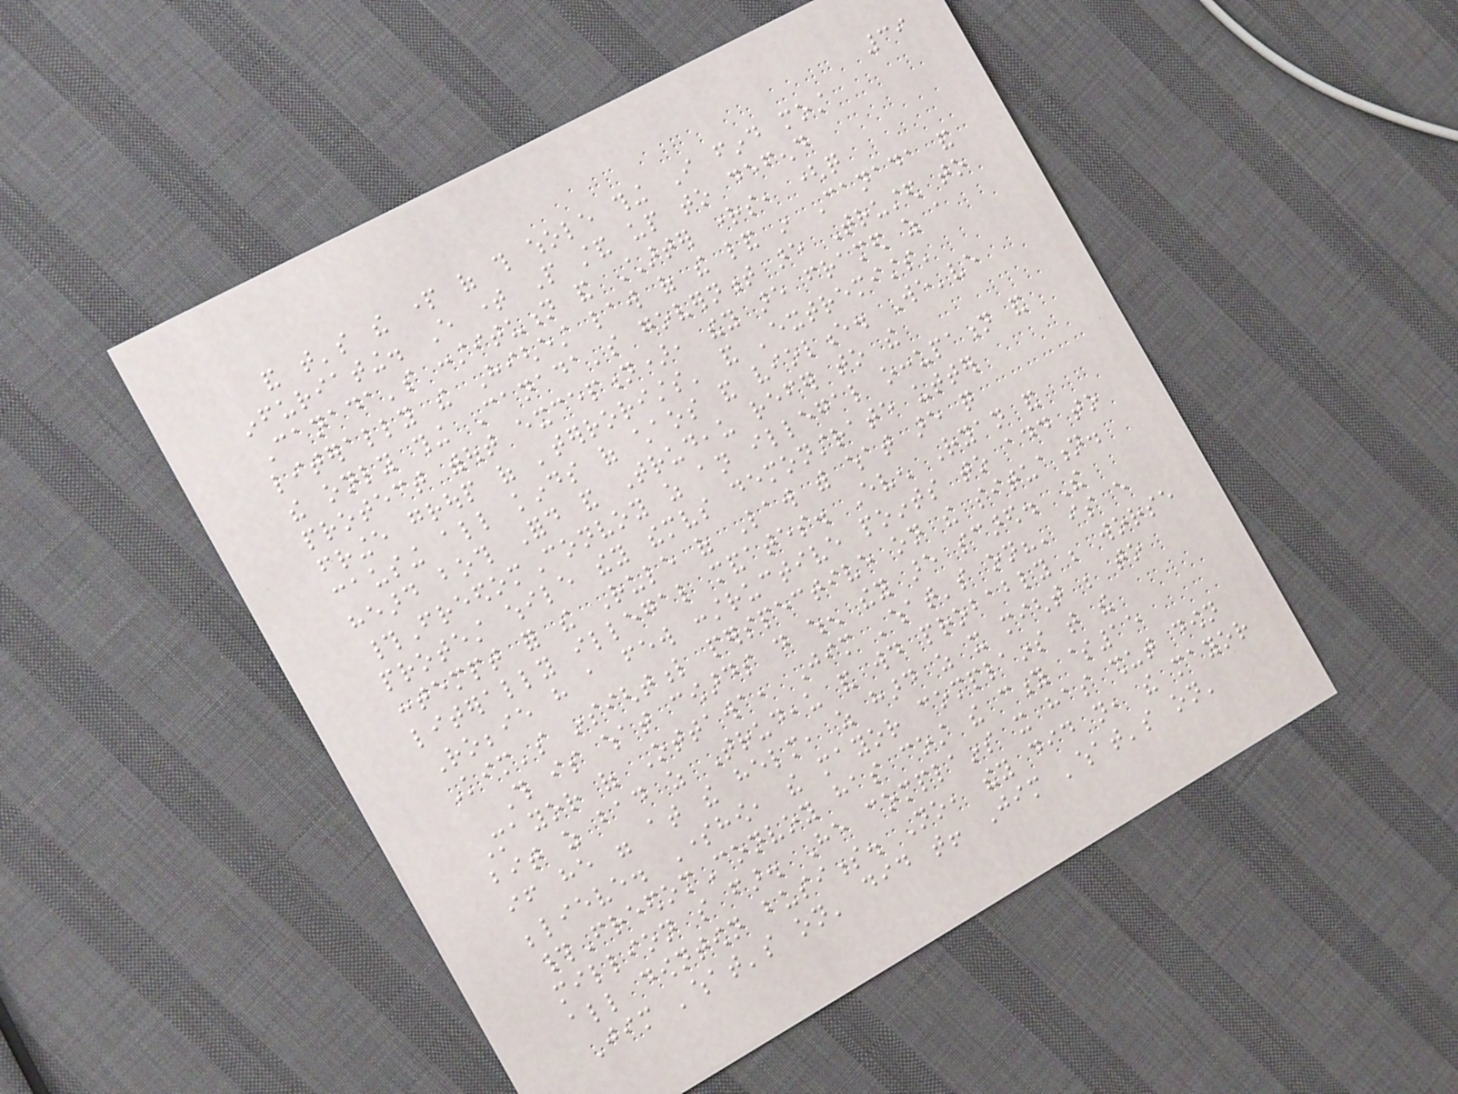39
and that's the part of this whole thing I find most
infuriating. Every time People stand up to defend
Canada's constitution and Charter rights, (quite
literally the Highest law of the land in Canada and
the only thing Canada's government are Trusted to
protect without exception), they are framed as a
fringe group of 'terrorists' and 'extremists'
causing all kinds of chaos and violence. We've
heard both Ford and Trudeau refer to the
#FreedomConvoy as an illegal occupation and
protest while they themselves demonstrate utter
contempt for the Rule of Law with what are quite
literally illegal mandates. Even Ryan and
Robbie have a few constructive points to add to
Kim's insightful perspective on the situation.
This is what cowards do when they are scared. The
Mayor of Ottawa, Jim 'what's on?' is every
bit as bad as Trudeau and would probably be worse
if he were at the helm, as hard as it might be to
believe. Somehow, the mayor complains that the
#FreedomConvoy has cost the city $15
million so far. He complains it has shut down
all downtown business. No, they did not, the mayor
Jim 'what's on' did that! Jim 'what's on'
